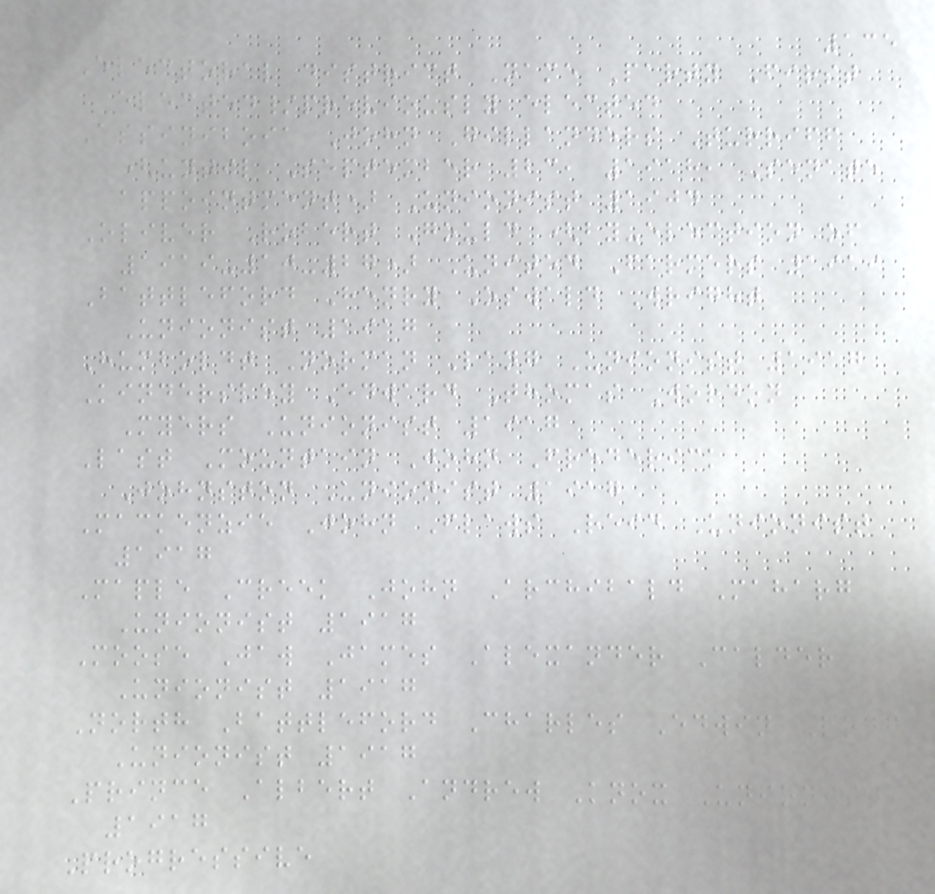135
Electoral district Name Party First
elected/previously elected
Assiniboia John Gillanders Turriff
(until September 23, 1918, Senate
appointment) Unionist 1904
Oliver Robert Gould (by-election of
1919-10-27) United Farmers 1919
Battleford Henry Oswald Wright
Unionist 1917
Humboldt Norman Lang Unionist 1917
Kindersley Edward Thomas Wordon
Myers Unionist 1917
Last Mountain John Frederick
Johnston Unionist 1917
Mackenzie John Flaws Reid Unionist
1917
Maple Creek John Archibald Maharg
Unionist 1917
Moose Jaw James Alexander Calder
Unionist 1917
North Battleford Charles Edwin Long
Unionist 1917
Prince Albert Andrew Knox Unionist
1917
Progressive
